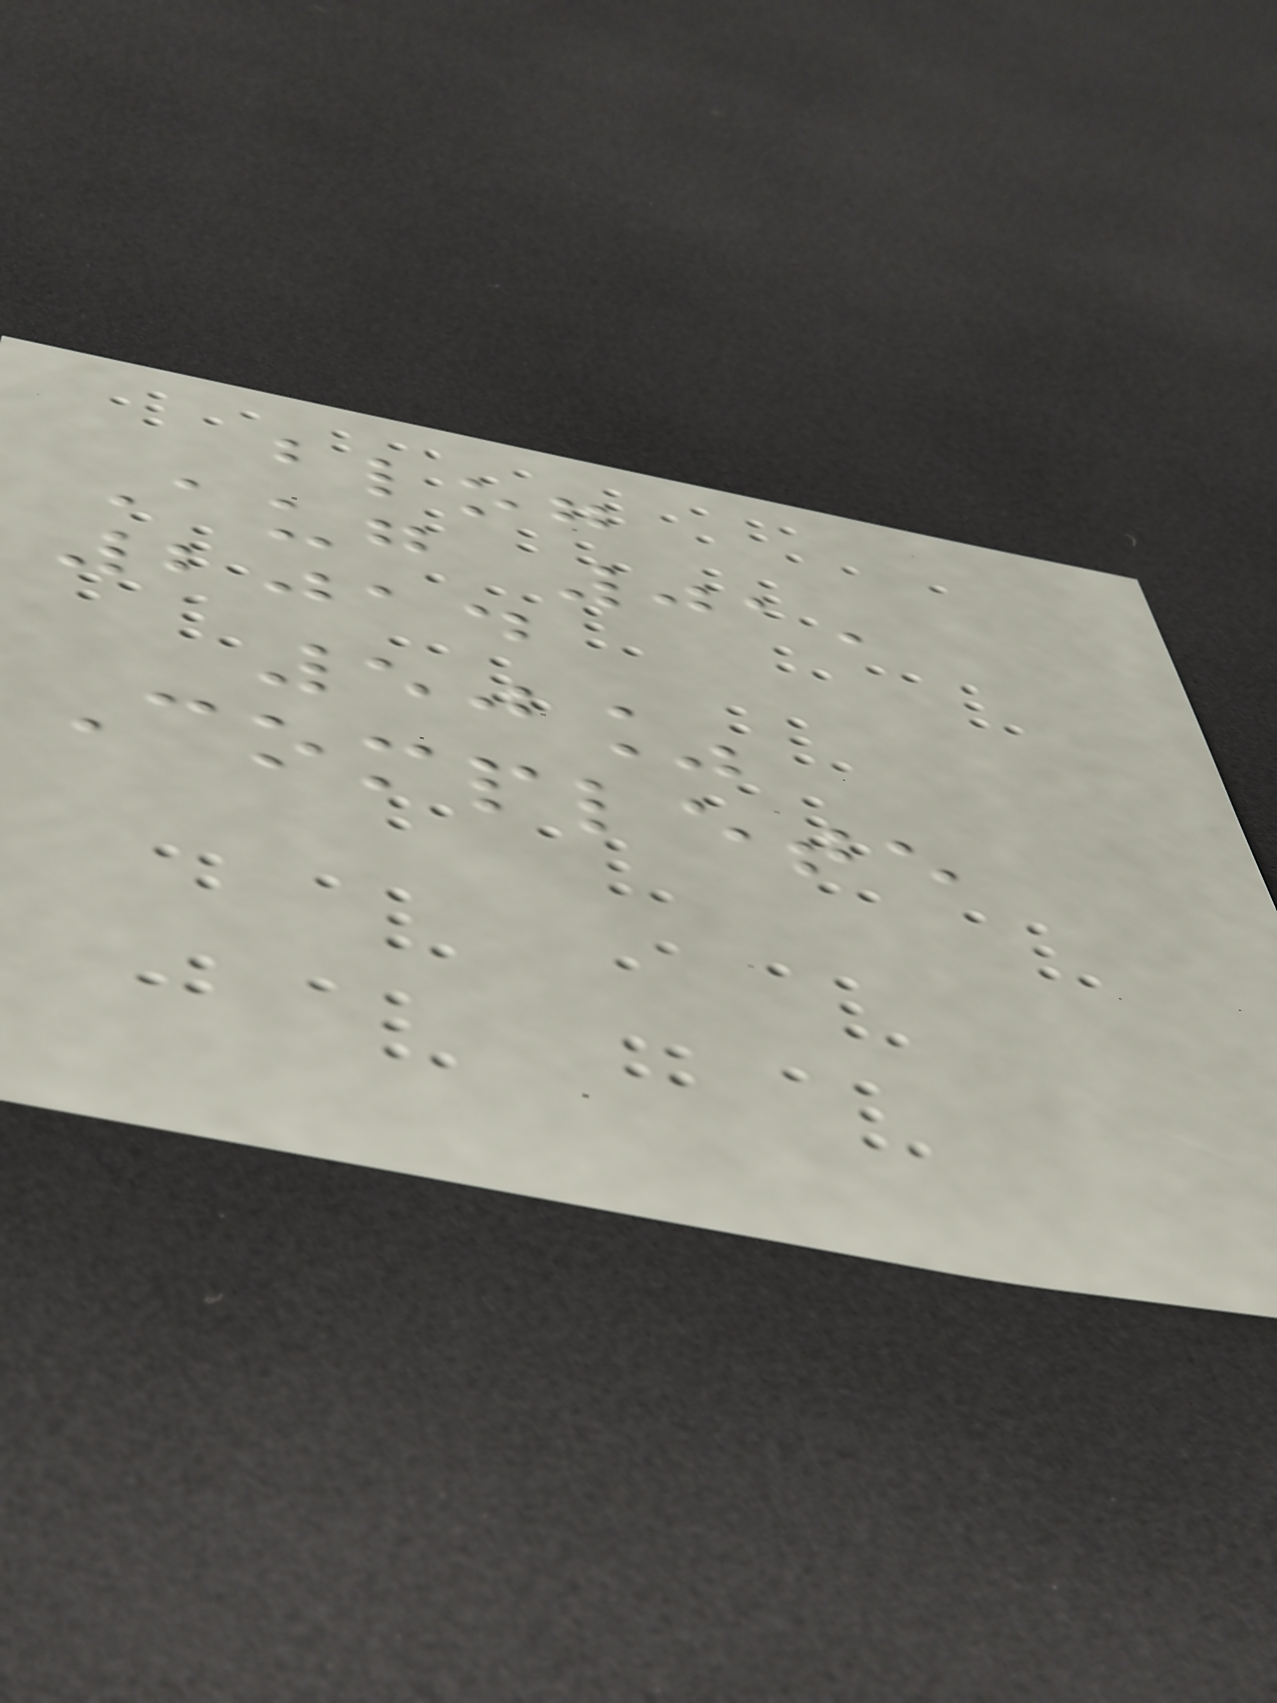blog
Aug 01,
2014
50%
Complete
